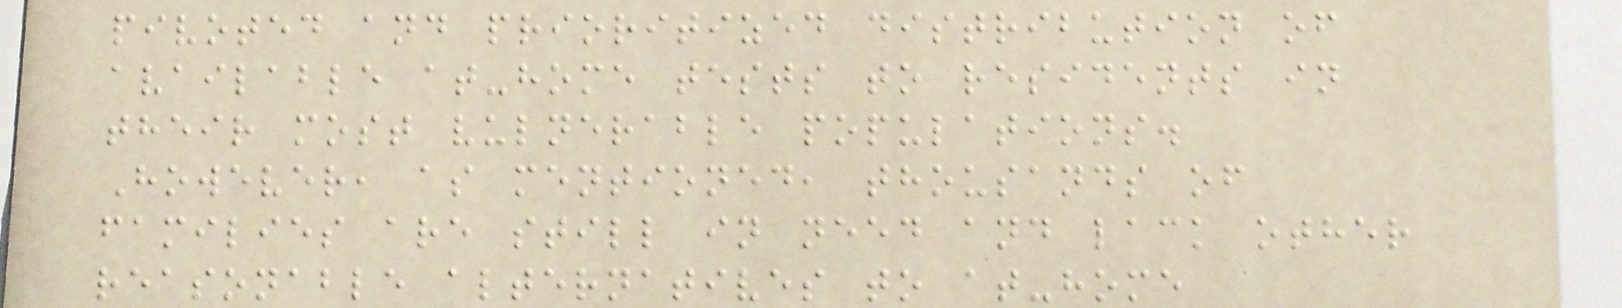pivoted and prioritized distribution of
available at-home tests to residents in
their most vulnerable populations.
However, as mentioned, thousands of
families are still in need and lack other
reasonable alternatives to at-home
